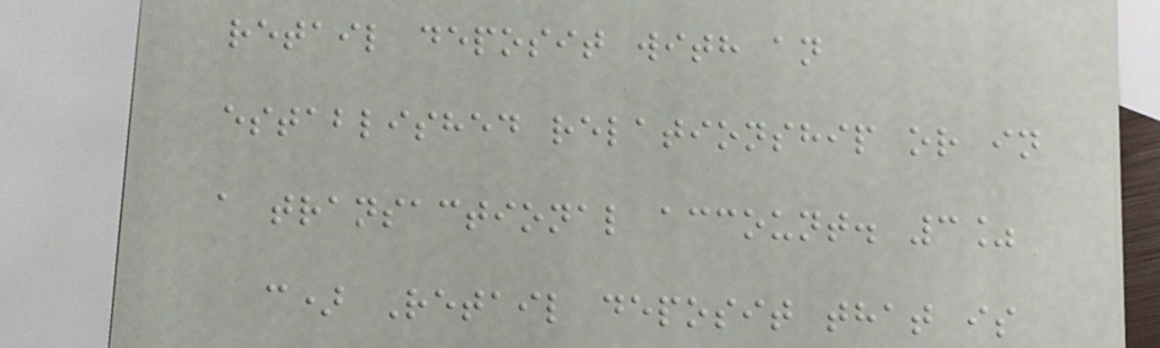retail deposit with an
established relationship or in
a transactional account. 3%
c) Retail deposit that is
